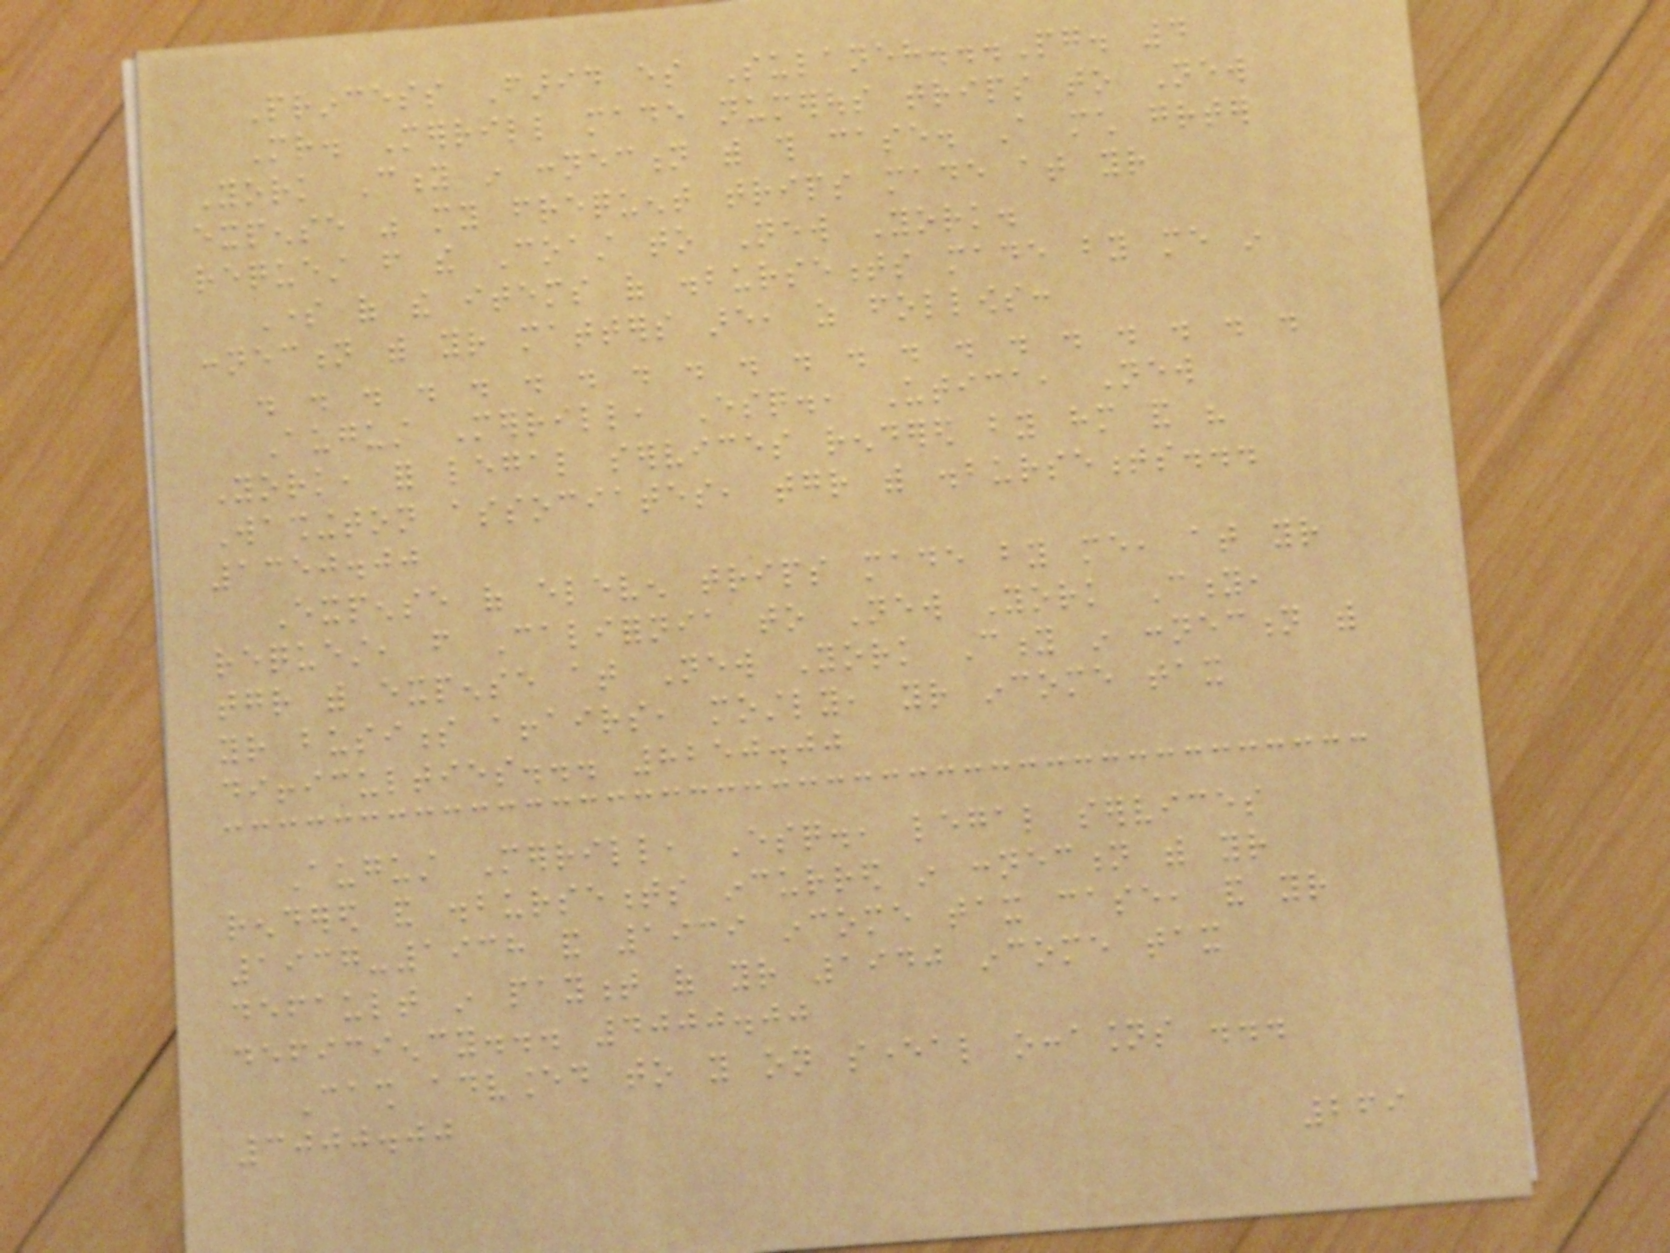Princess Farid es Sulaneh...Pg. 4
Mr. Merrill made numerous trips to New
York City in connection with this case. A much greater
expense was my frequent trips made at your
request from the Coast to New York.
Some of the items of disbursements made by me in
connection with your matters are, as follows:
. . . . . . . . . . . . . . . . . . . .
August Merrill, Esq., Utica, New
York, for legal services rendered by him and his
Washington associates, together with disbursements...
1350.00
Expense of eleven trips made by me, at your
request, from California to New York City,
together with expense at New York City in connection with
your business affairs, mostly, your income tax
difficulties... 8250.00
August Merrill, Esq., legal services
rendered and disbursements incurred in connection with your
1937-1938 and 1939 income tax case, and your
default in payment of your 1940 income tax
deficiency... 4000.00
Cash advanced to you on several occasions ...
3000.00
269
